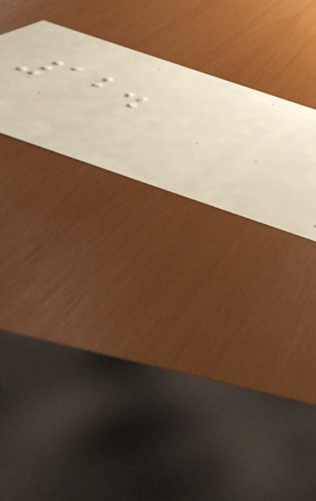12.
